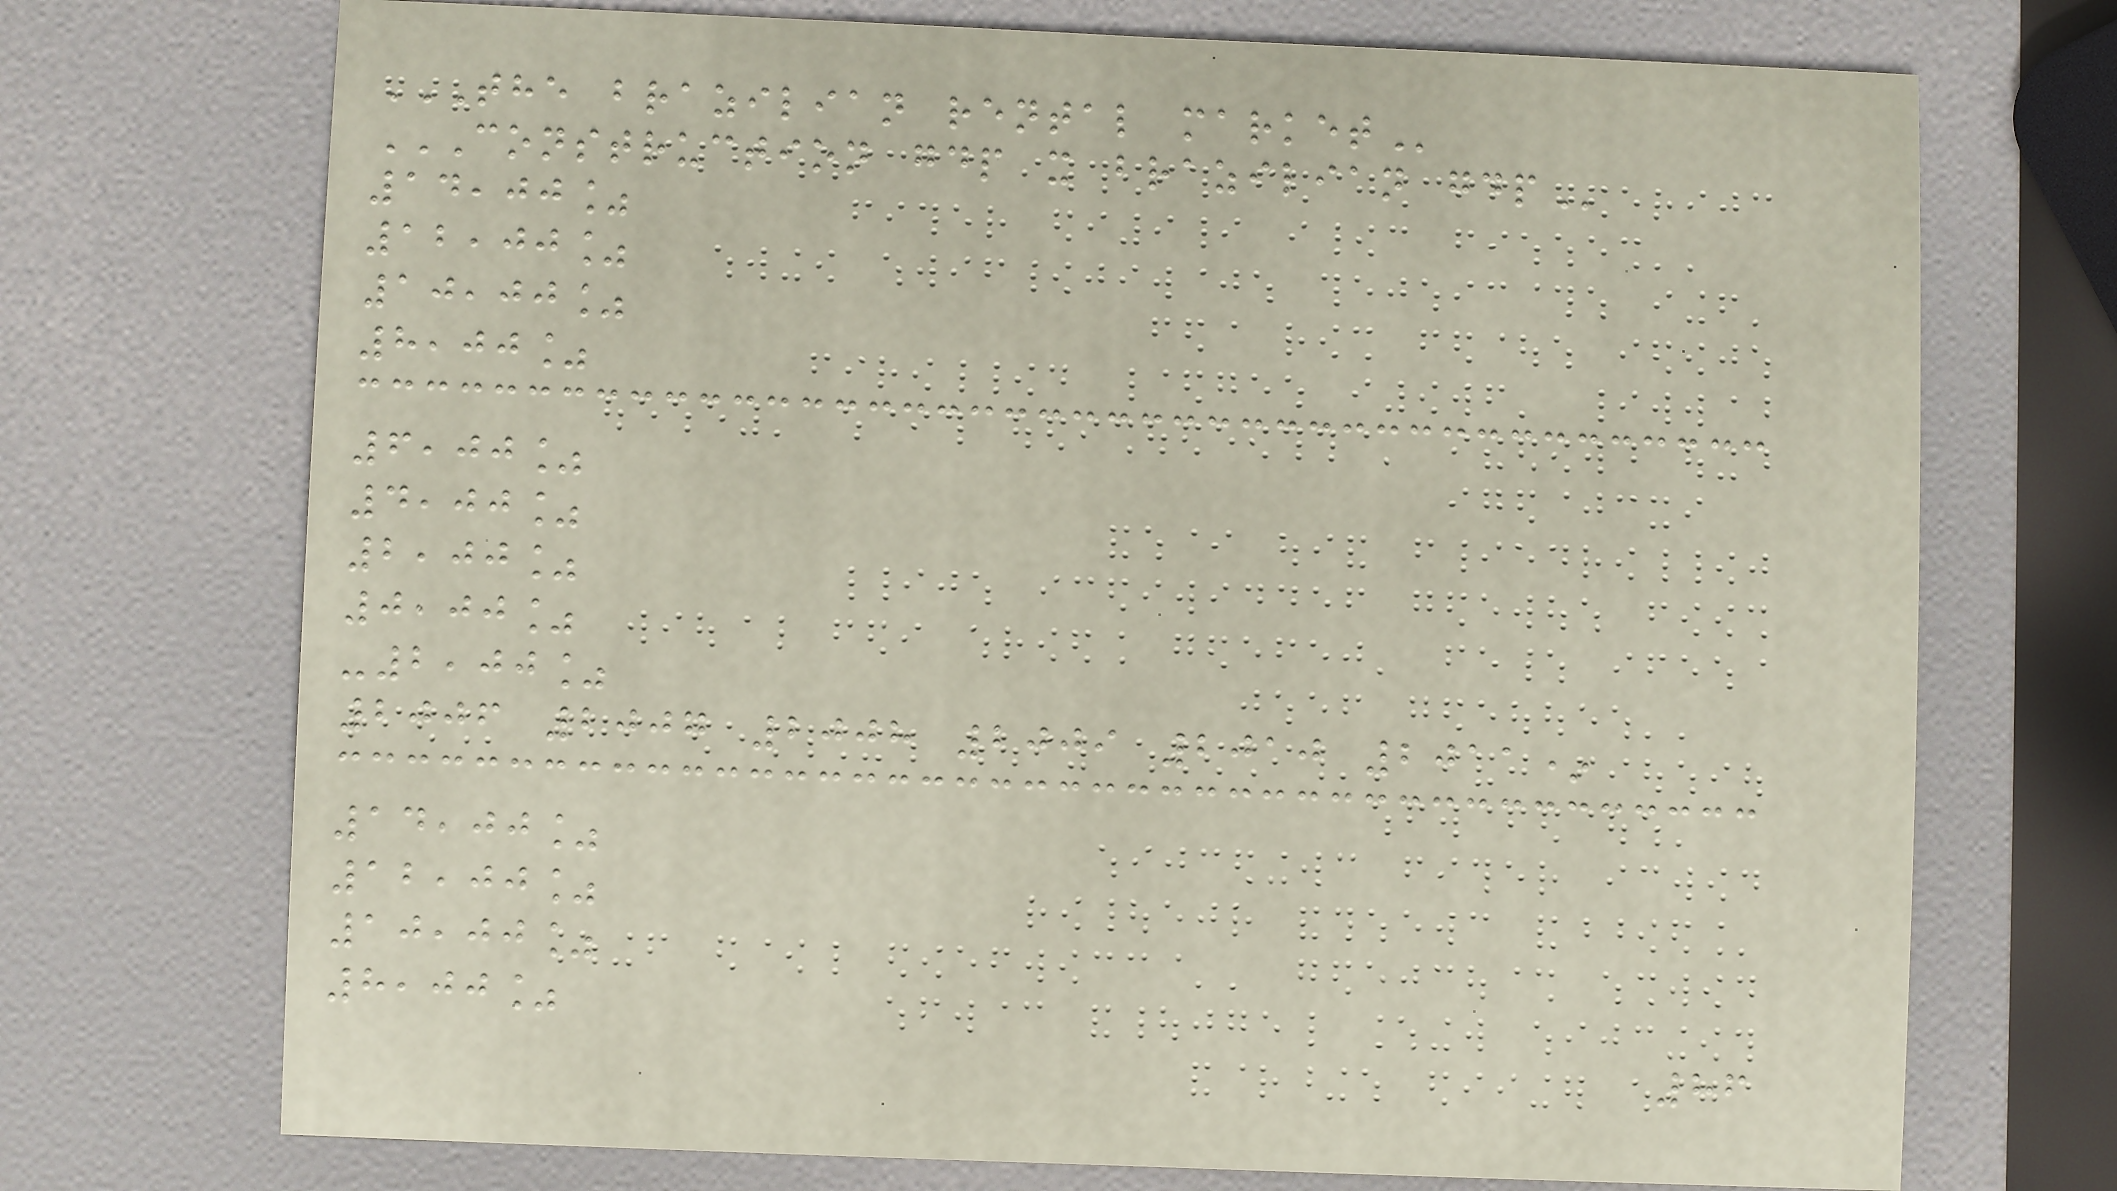THE BRAZILIAN RENTAL MARKET
CONSTRUCTION GDP X BRAZILIAN GDP
14,00%
12,00%
10,00%
8,00%
6,00%
4,00%
2,00%
0,00%
-2,00%
2006 2007 2008 2009 2010 2011*
14,00%
12,00%
10,00%
8,00%
86
